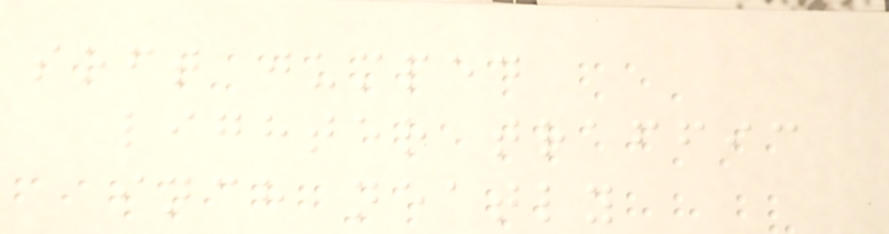soft jumped
lighter traffic
inch neatly
